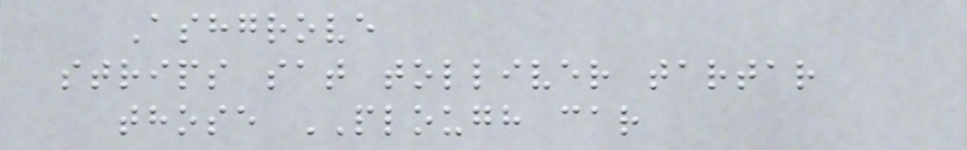Ashgrove
strips sat tolliver tartar
those PLOUGH car
